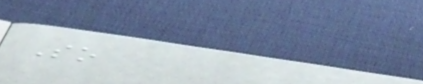So
